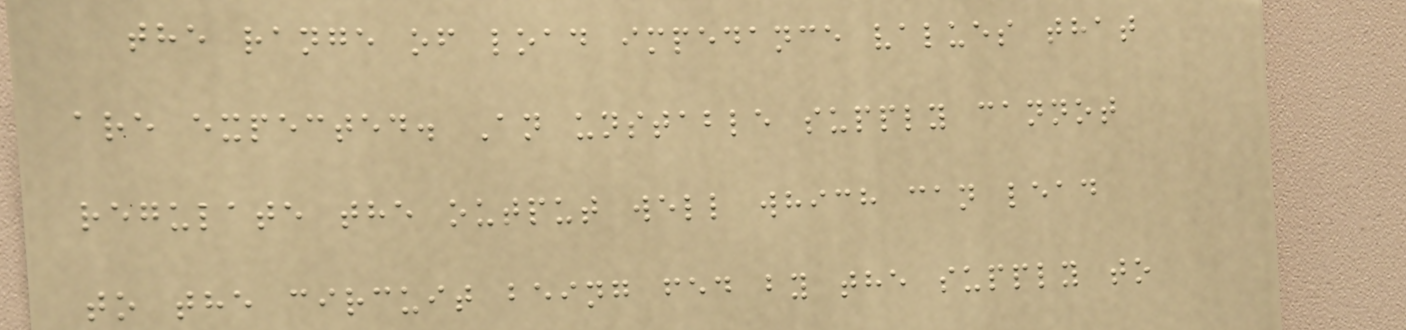the range of load impedance values that
are expected. An unstable supply cannot
regulate the output well which can lead
to the circuit being fed by the supply to
